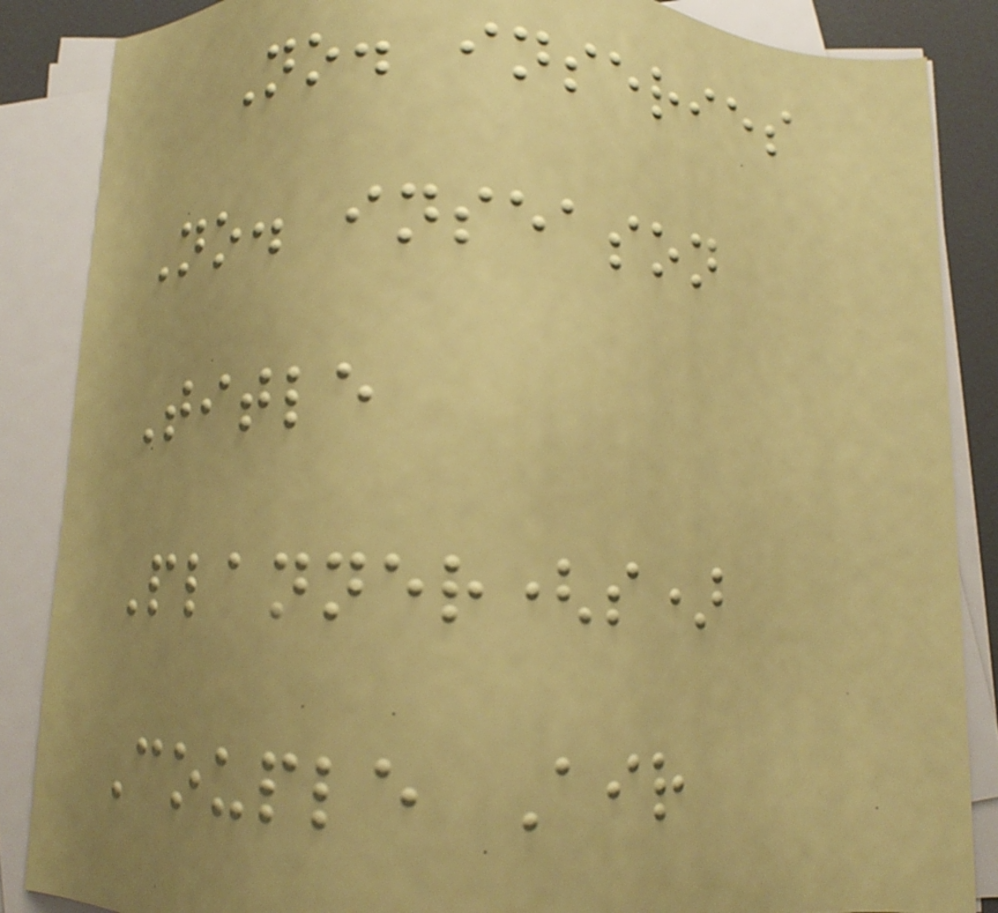No. inseries
No. inseason
Title
Planner(s)
Couple Air
